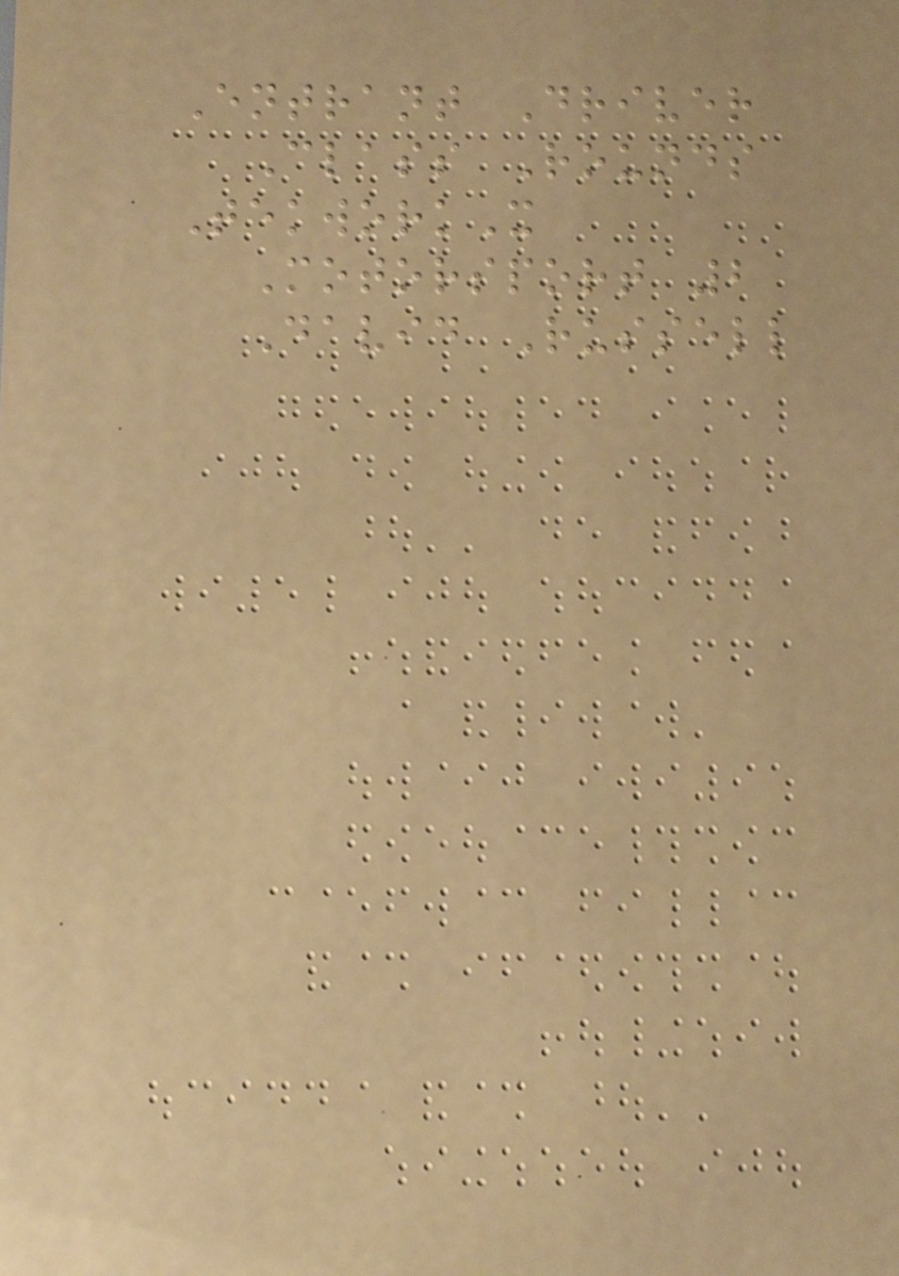Entrant Driver
Class Rounds
TekworkX
Motorsport 2
David Russell
